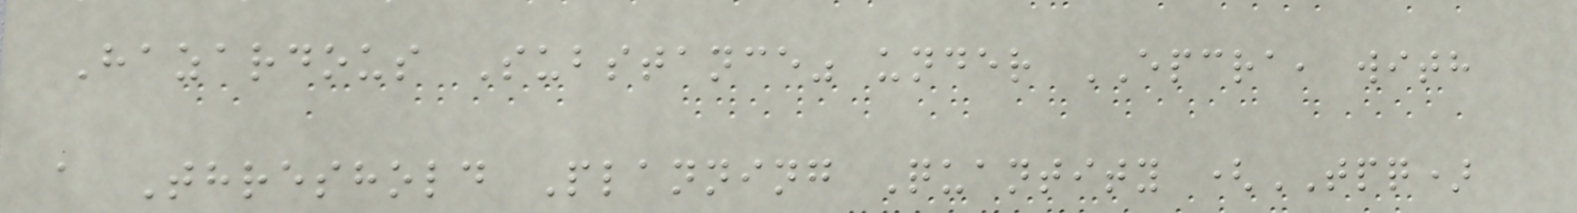Hazardous Substance" under EPCRA, with
a Threshold Planning Quantity (TPQ)
